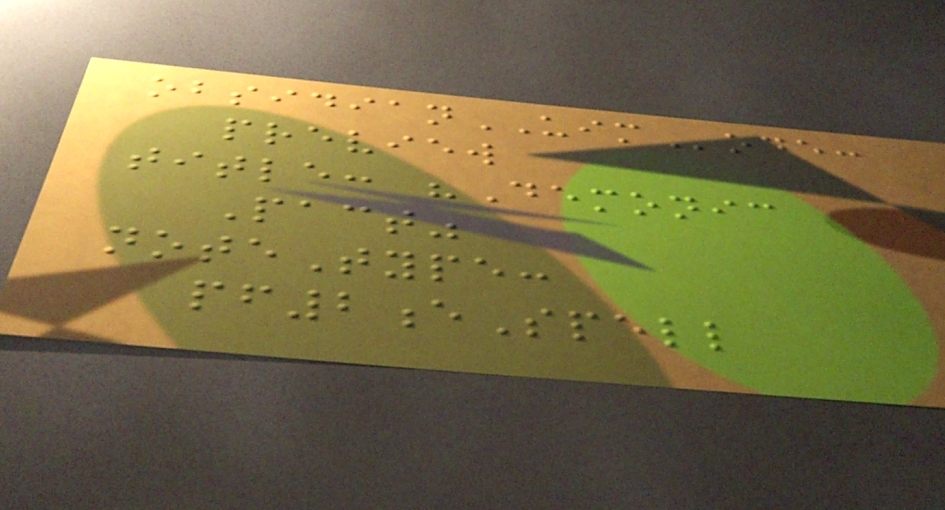obsidianUIMode:
preview
title: "Demonic
Pact"
noteType:
pf2eSpell
